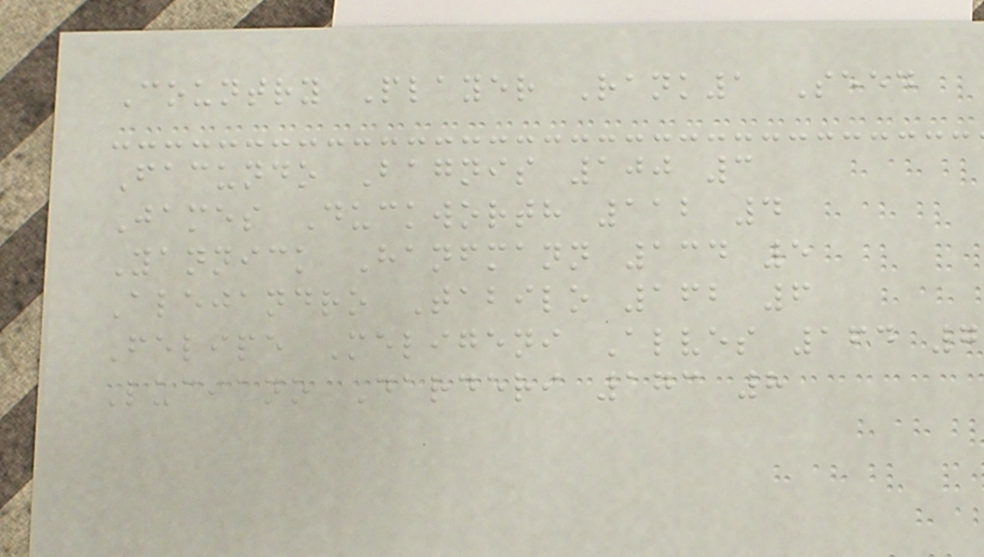Country Player Rank1 Seed
Facundo Bagnis 100 3
James Duckworth 112 4
Yannick Hanfmann 134 5
Alejandro Tabilo 162 6
Felipe Meligeni Alves 164 7
Luciano Darderi 173 8
